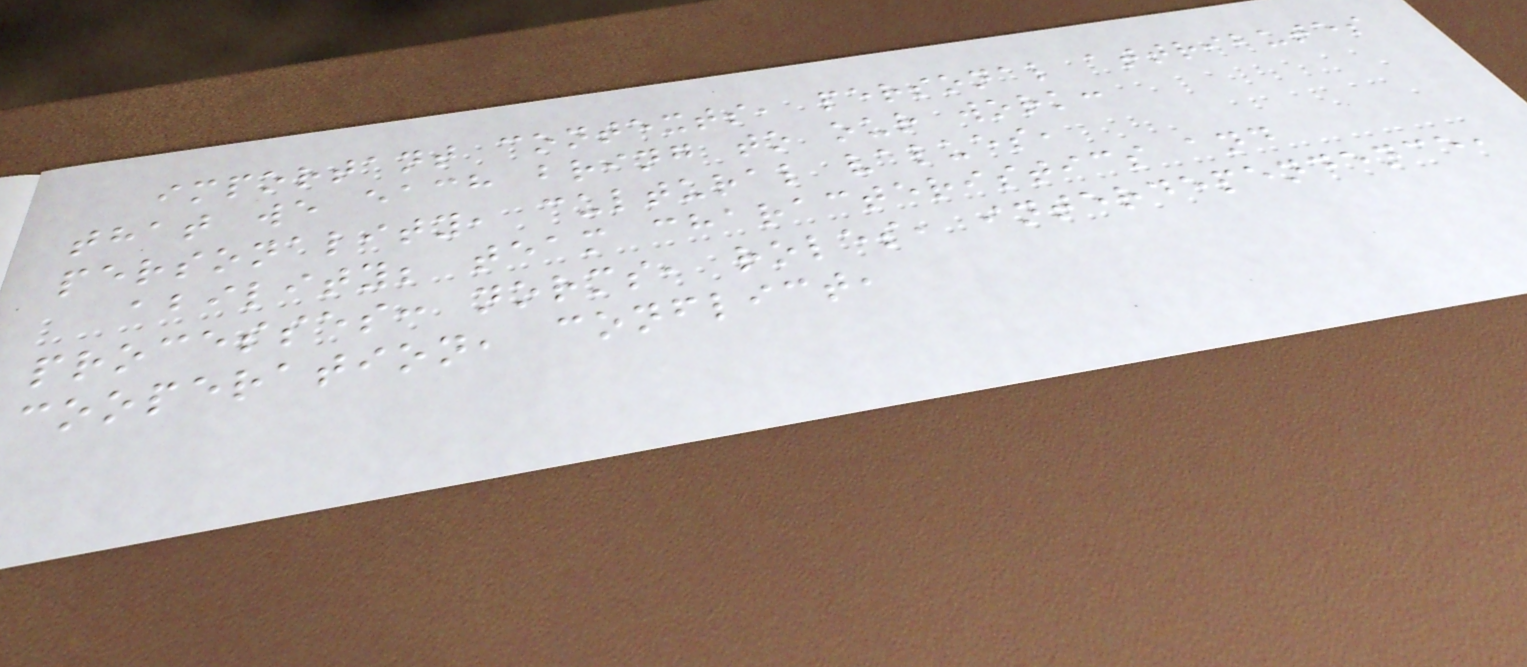important contexts, personal attributes
that we each bring to our work:
personality, cultural values,
ability; team characteristics and
processes: norms, roles, interdependence,
cooperation, conflict,
